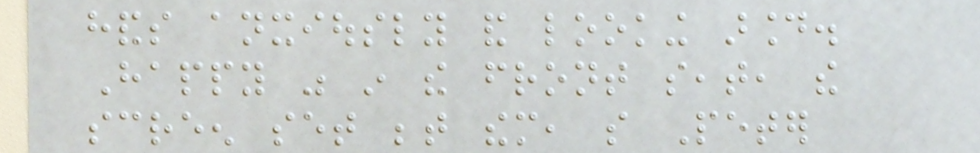hands anxiously and looking around.
Happy was in the front seat, the
screen set between them, so Peter
